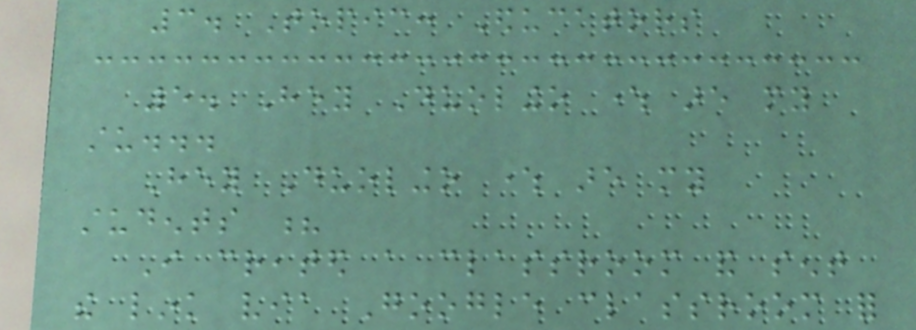3. Topic: Educators
5. Hey Duolingo where are my
stu...
Hey Duolingo where are my
students ?
I created a classroom and sent
the link via Google classroom for
